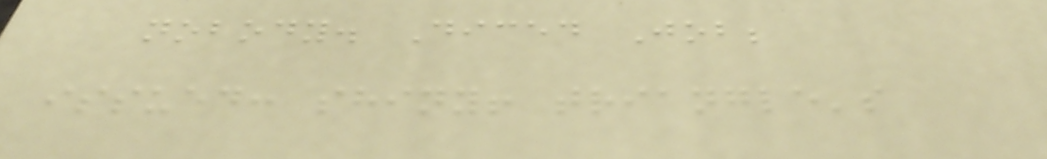nobody. Diced Job;
issued: shiny! triangle's
